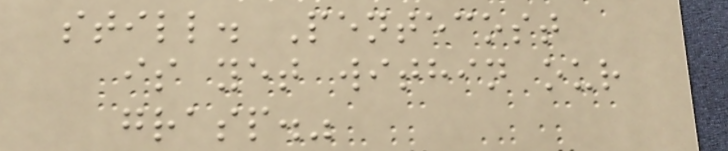still. Pentecost
is yet within our
grasp."
